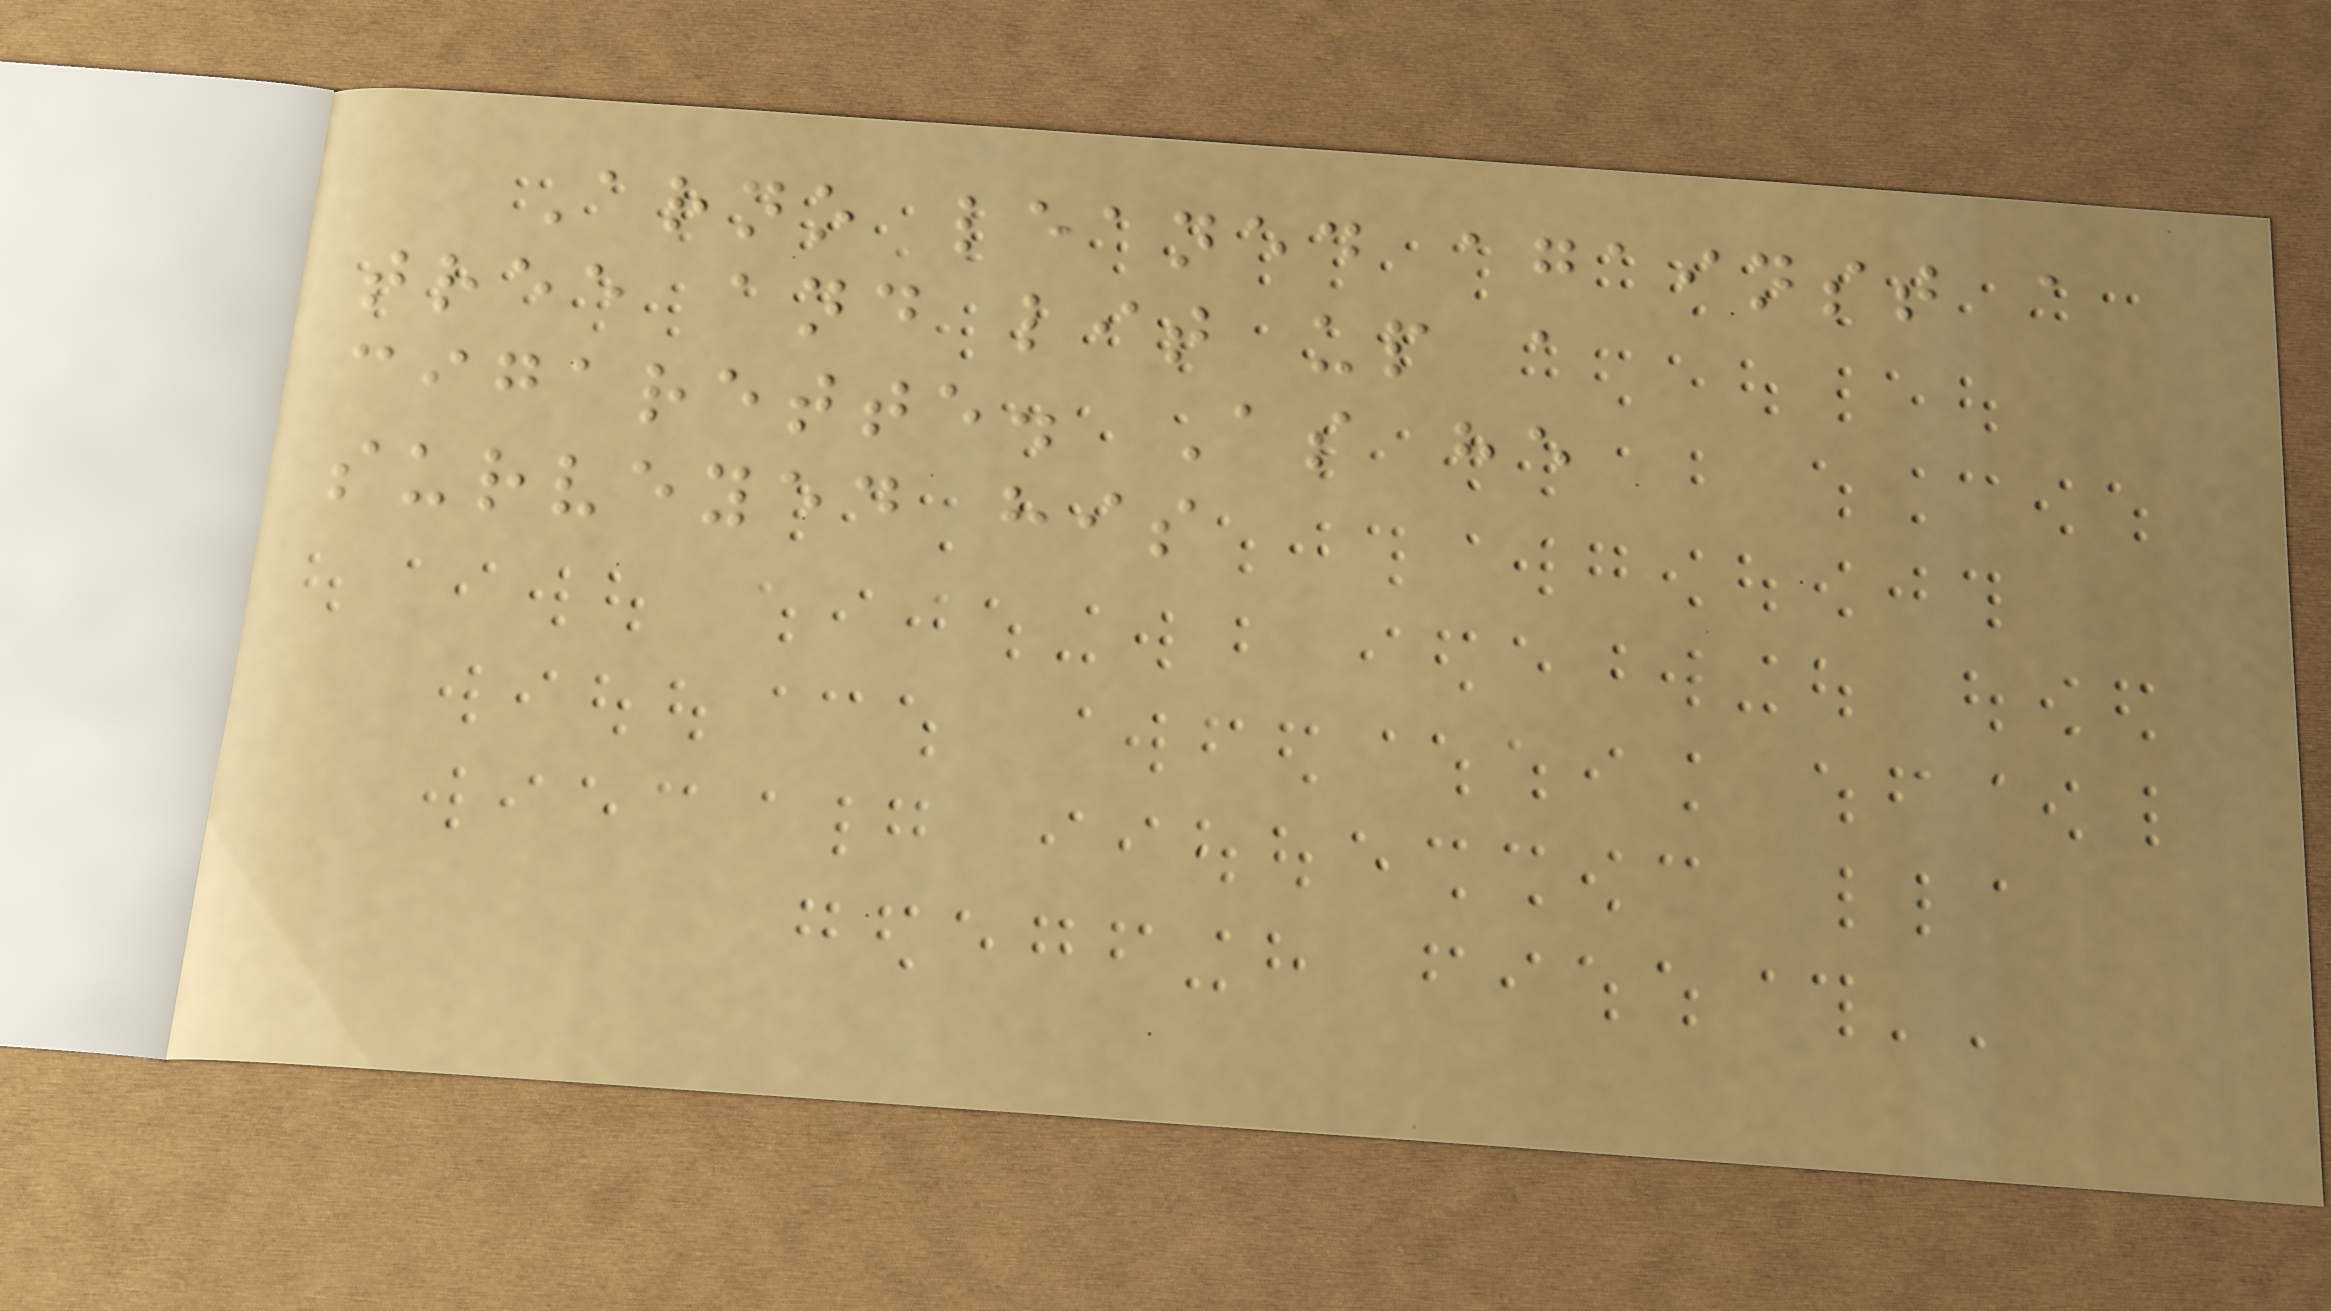Arno leaned against a
tree and lit up a
cigarette. As he
surveyed his
